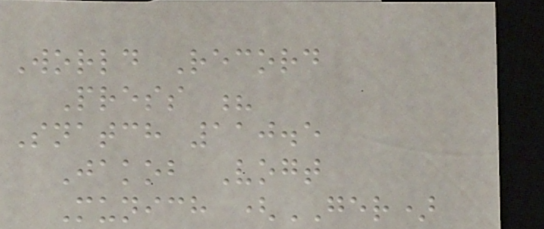World Record
Press ?
Snatch 110.5
Jakob Vogt
Munich (GER)
